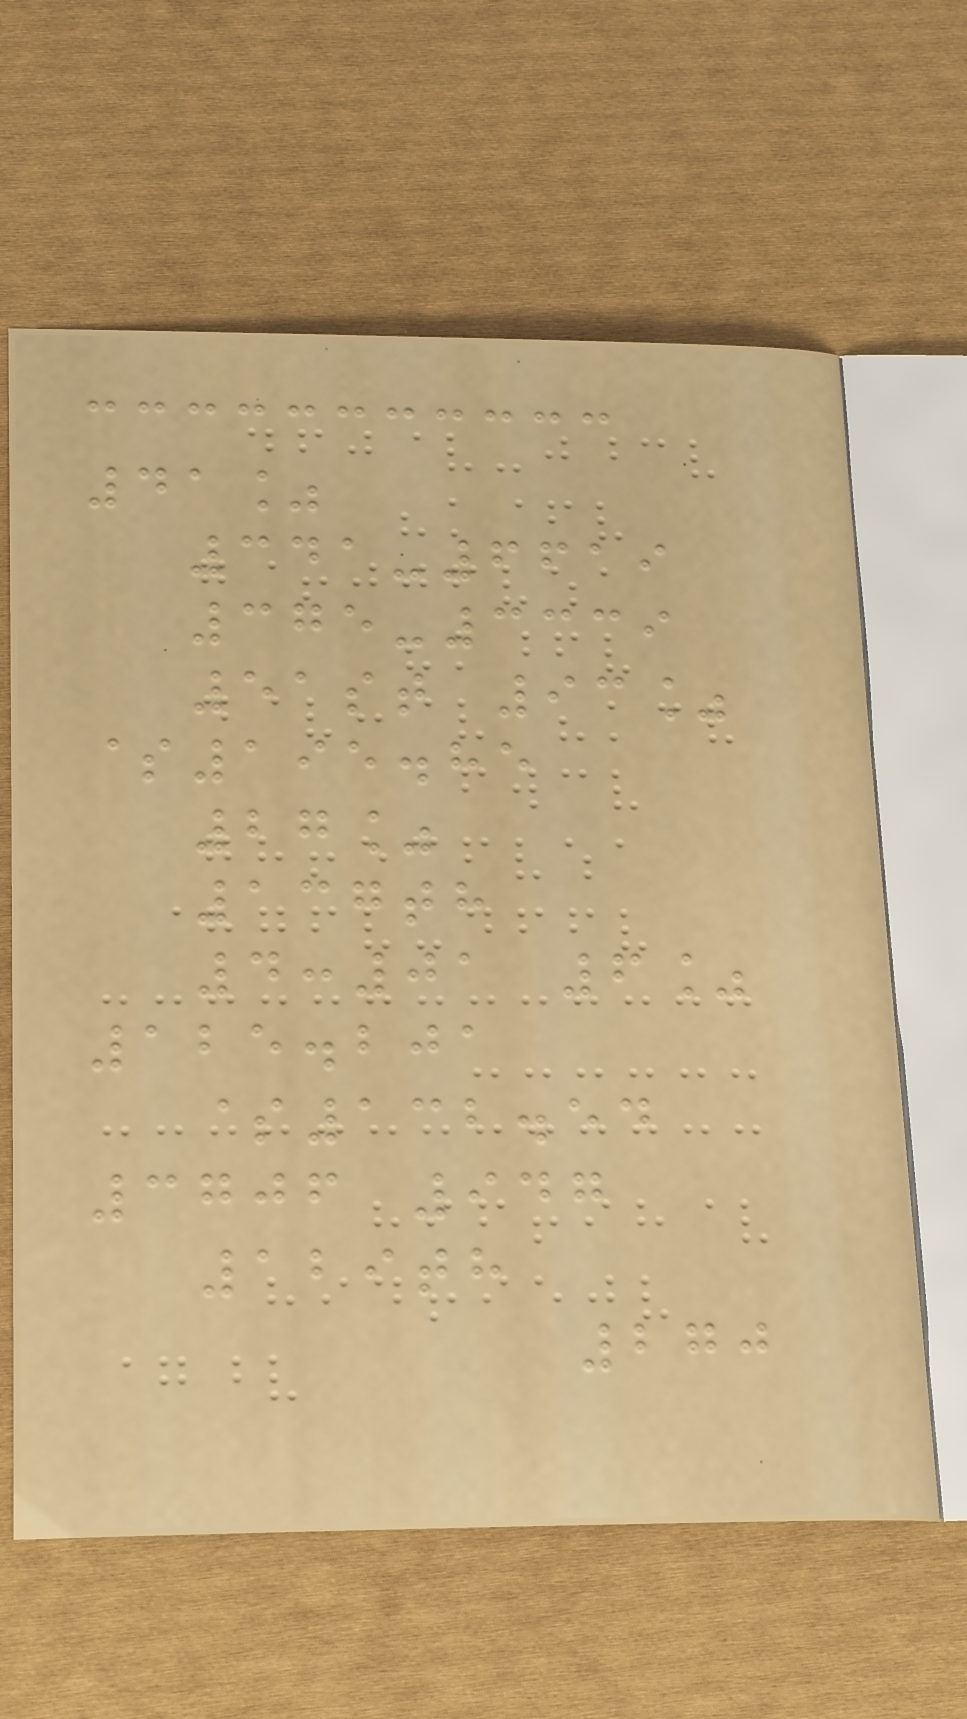41%
341-6619
375-3339
51st 93%
$195.85
27%
137th
4:01 6%
125.201
$132.54
3706 947
129th
270
